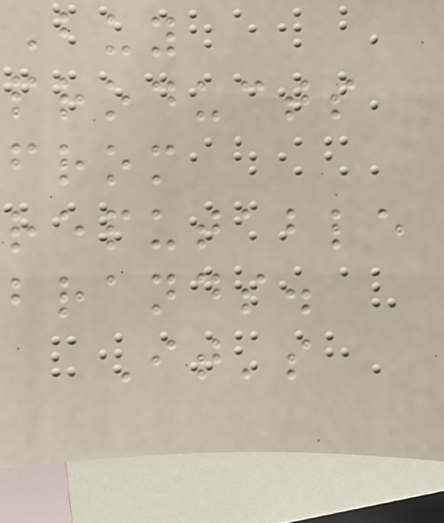Buy
products
from
reputable
brands.
It's
